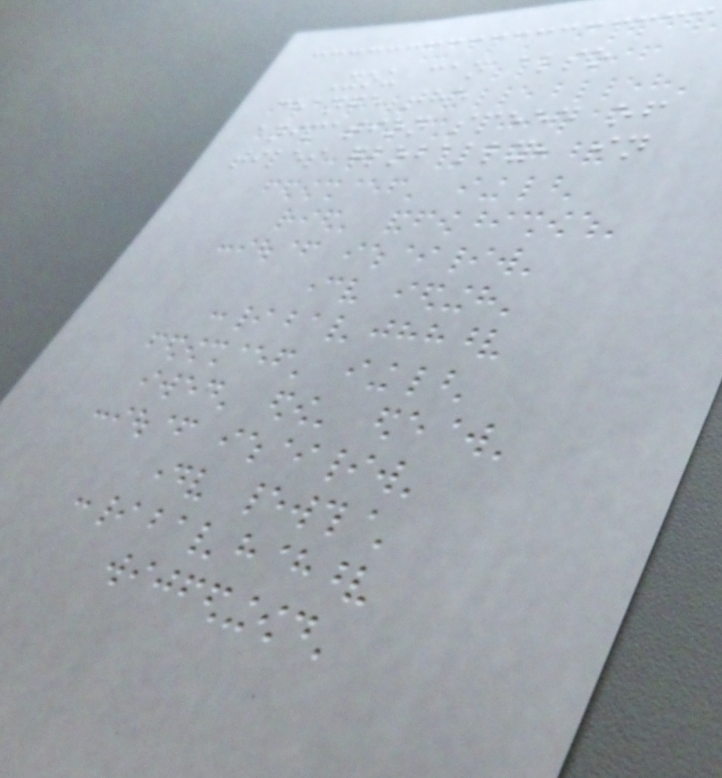You can also
change the
animation speed of
tiles globally, in
